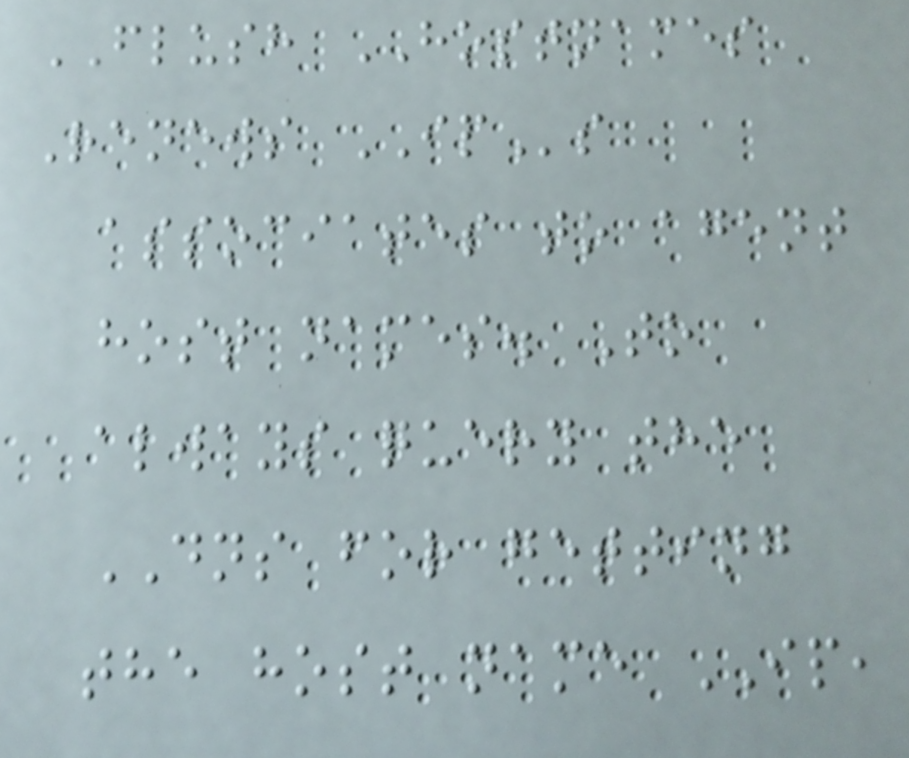FLUSH HOSTNAMES
Renews IPs
associates to agent
host names. To
always query the
DNS for getting
the host name IP,
